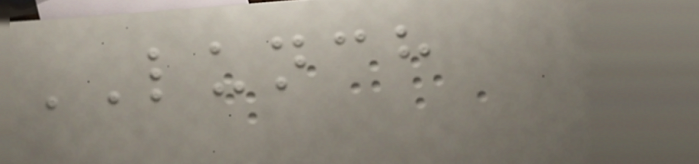LUNCH
